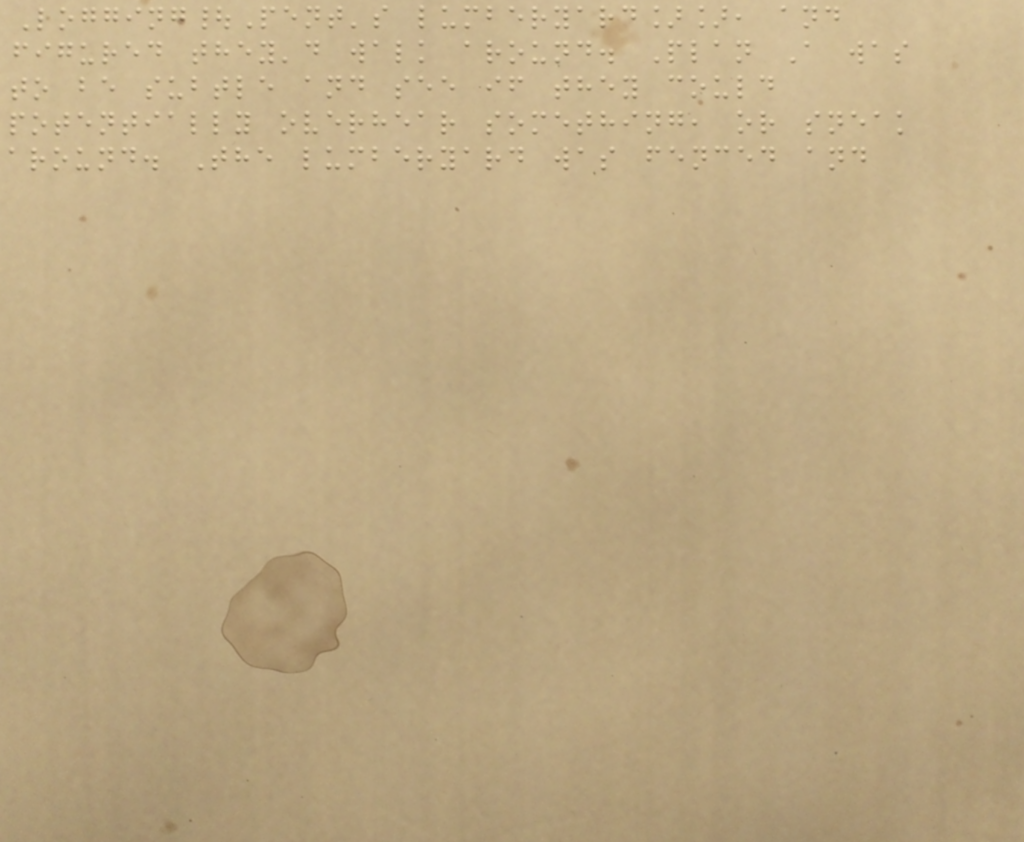Logging|Pent's lumberyard]], and
figured they'd walk around. Plan A was
to be subtle and see if they could
potentially overhear something, or sneak
around. The lumberyard was fenced and
